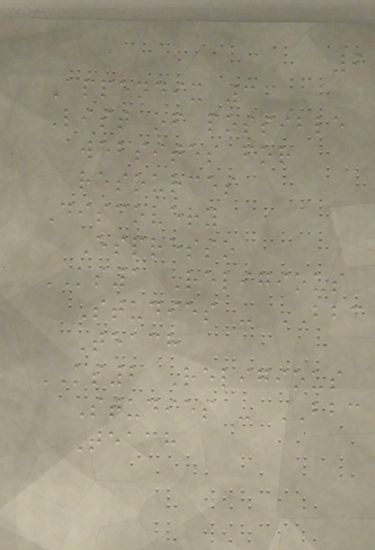9
Appendix 3
List of possible
websites for
resources
Discovery
Espresso
KS1 Religious
Studies - BBC
Teach
KS2 Religious
Studies - BBC
Teach
